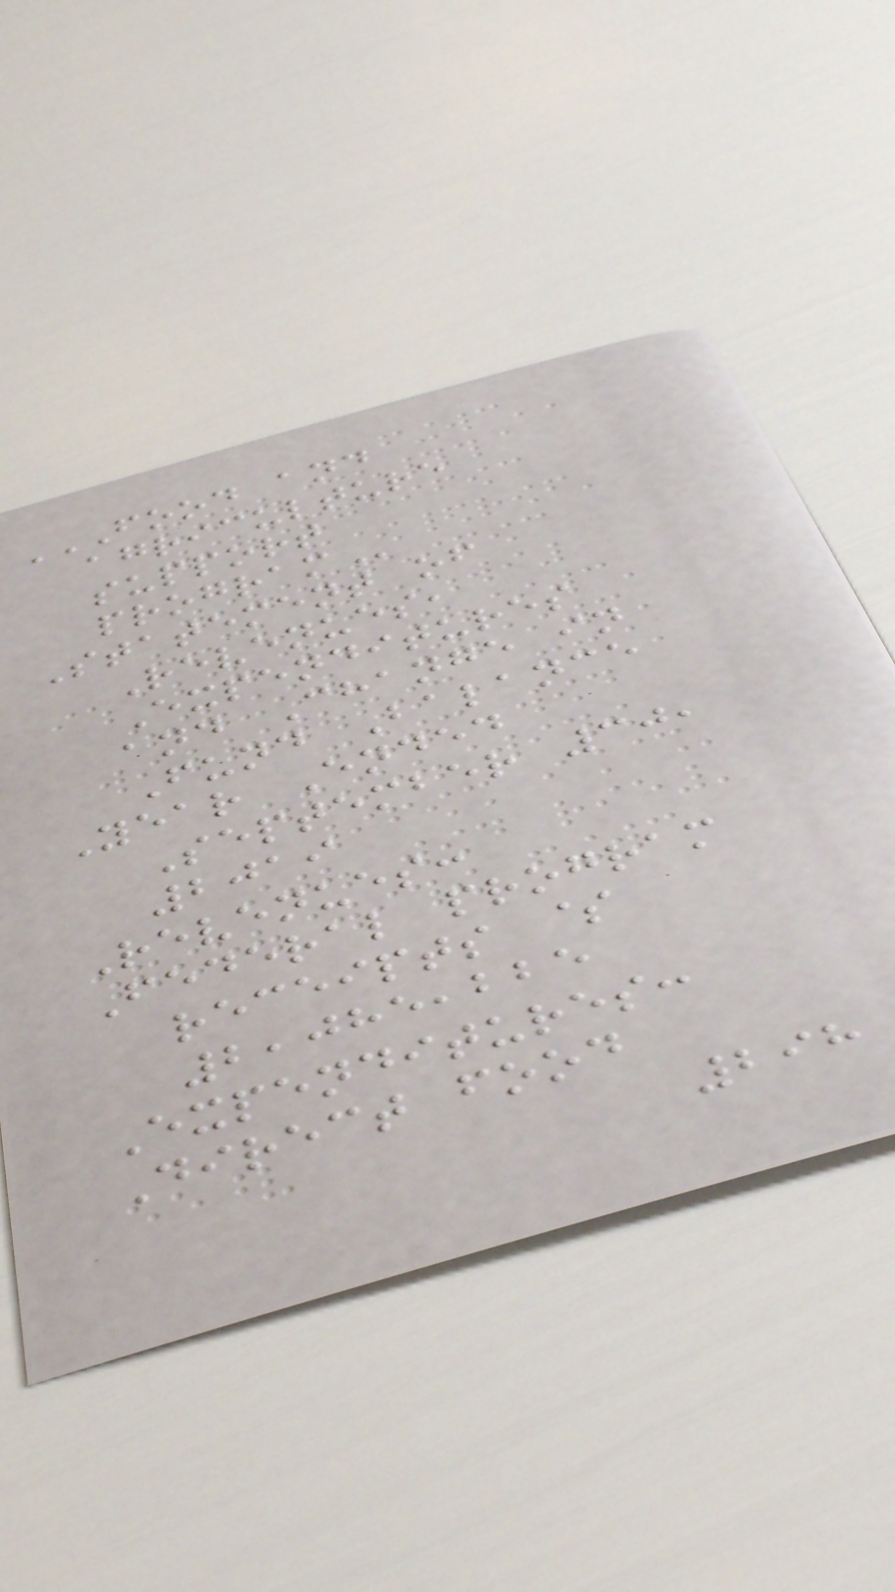FOOD AND
AGRICULTURE
SUPPORT
PROGRAM
Statement of
Revenues,
Expenditures
and Change in
Fund Balance
Year Ended
September 30,
2019
Revenues:
Federal program
receipts $
2,085,225
Expenditures:
Direct food
298
